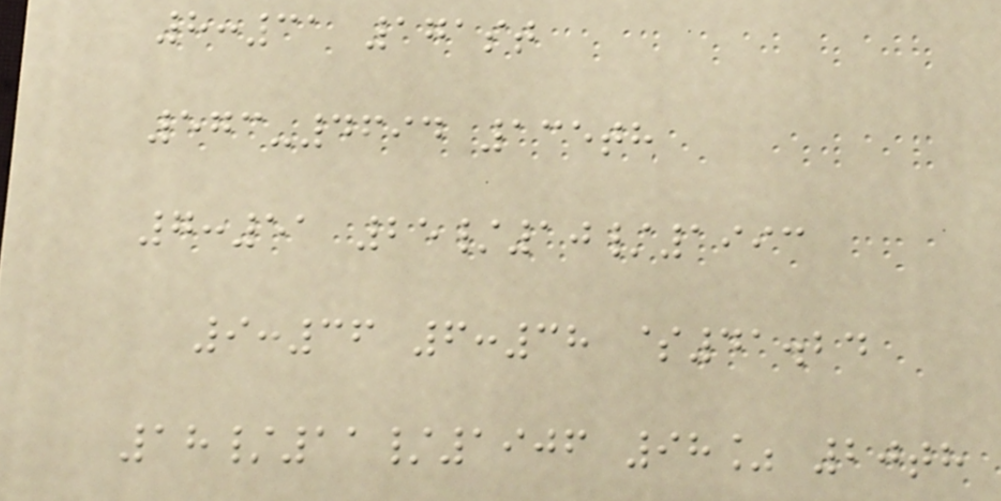8:31 171st
573-4694 135th
7:51 25/10/1993
9:36 6:38 $41.24
18/11/1906 98% 20th
